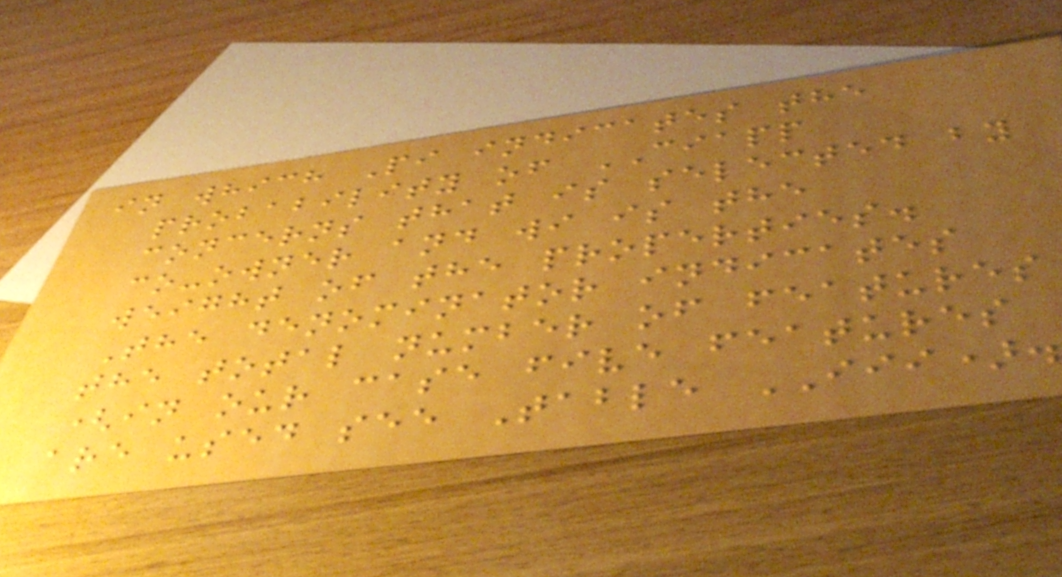in which Pi indicates the
probability of CIAPP
concerns that is selected by
co-owner and wi is the
weight of the properties.
The denominator indicates
the total number of features
(in our case five features
are used see Table III).
